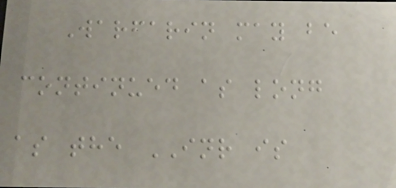Warfarin may be
continued as long
as the INR is
